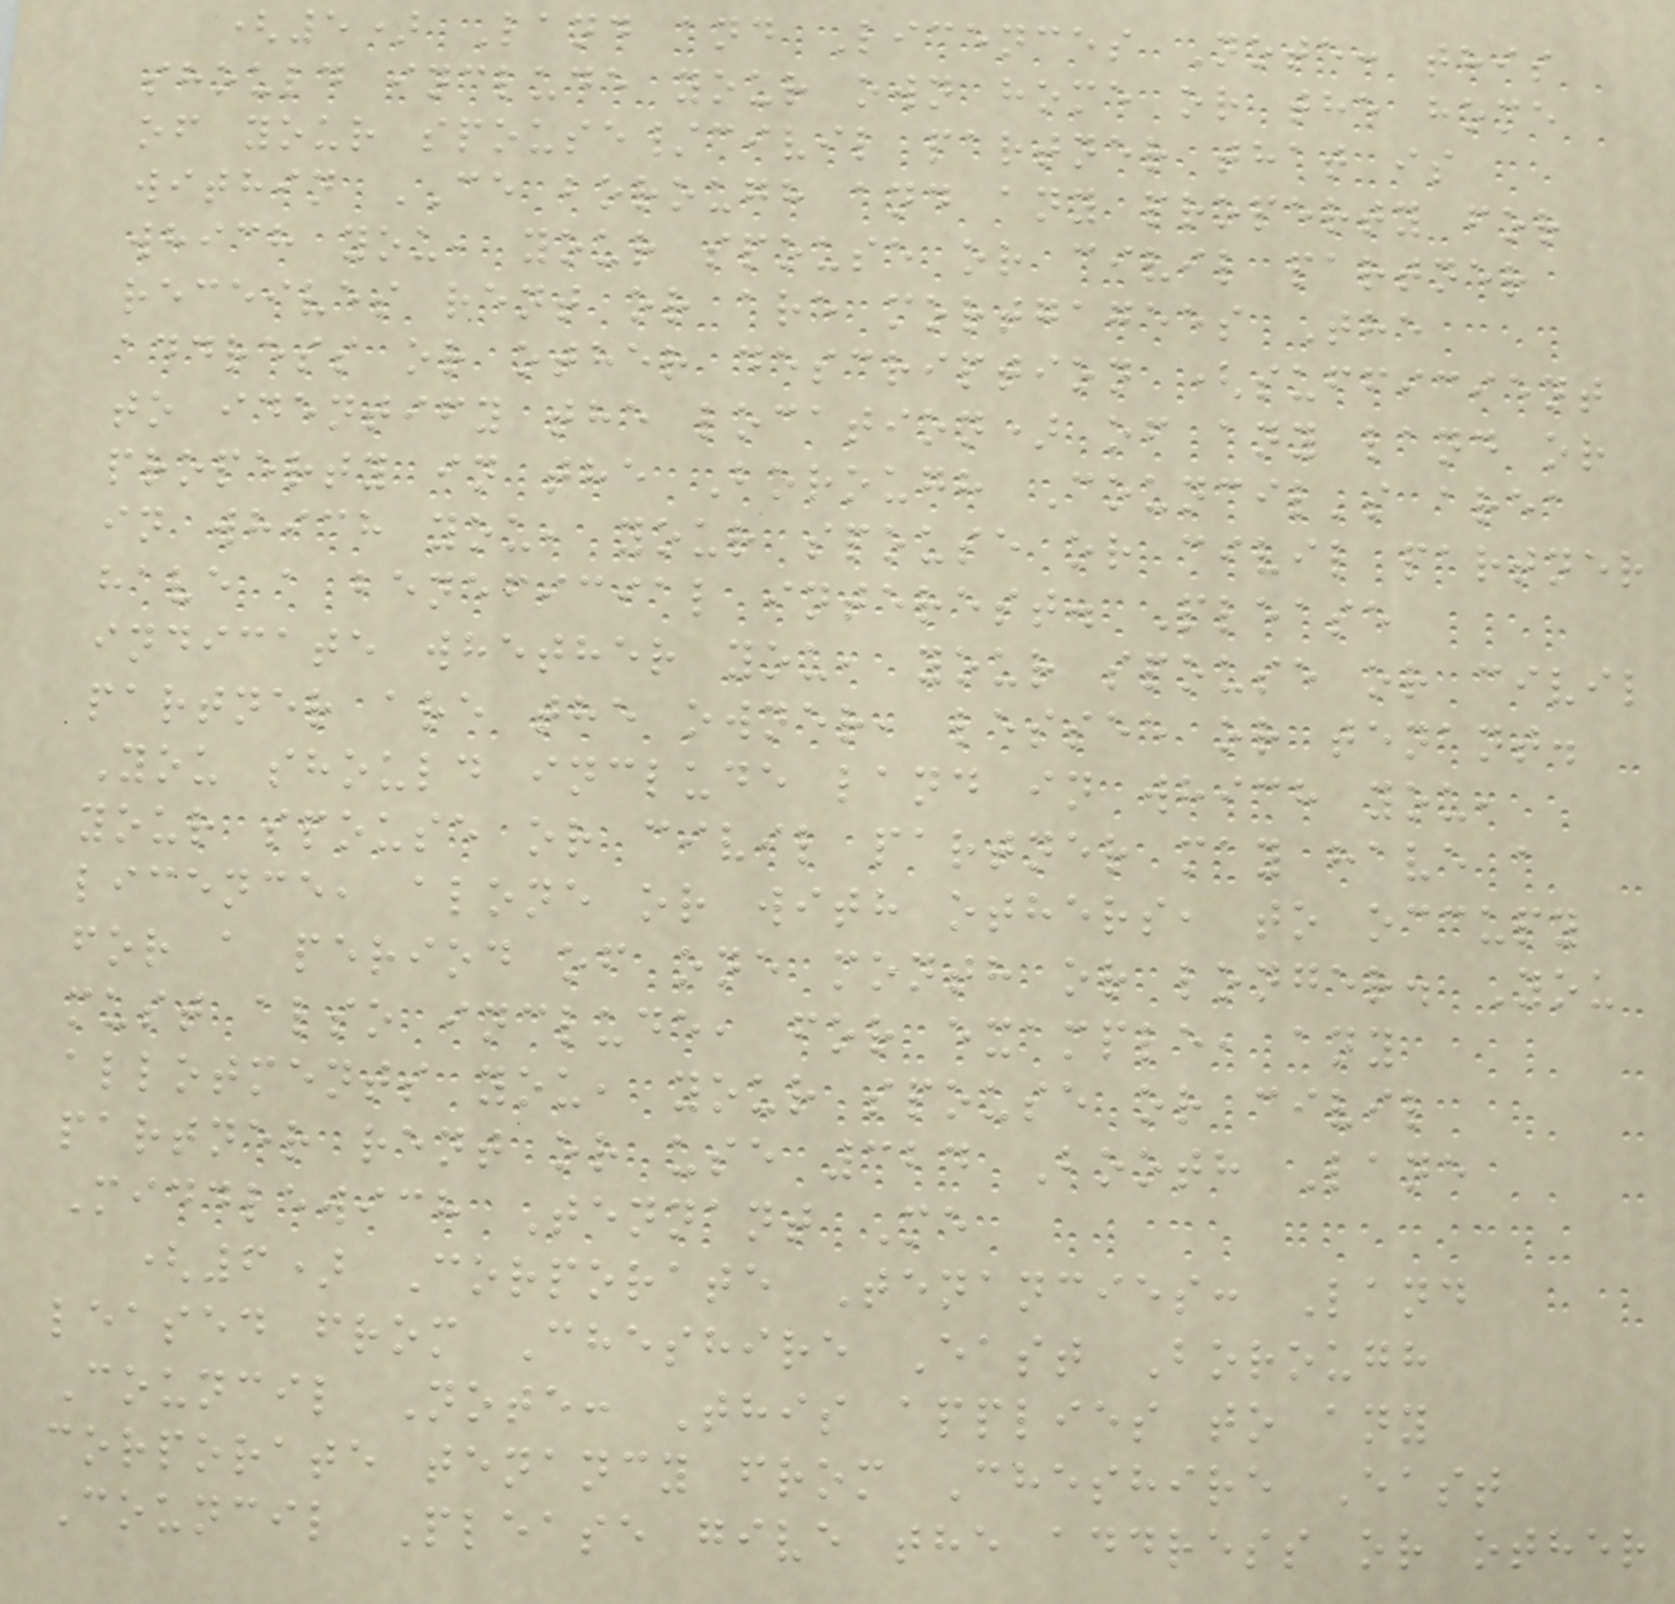(5) Land and Licences Note: this
should include your own home or the home
of your spouse/civil partner that is
within CE borough and any property for
which you, your spouse or civil partner
receives rent or are mortgagees The
address or other description (sufficient
to identify the location) of any land or
property in the Borough Council's area
in which you, your spouse or civil partner
have a beneficial interest. Please
indicate whether you, your spouse or civil
partner are the owner, lessee or tenant.
You should include land in which you,
your spouse or civil partner may have a
licence, alone or with others, to occupy
for a period of one month or longer. You
must also include, for example, any
allotments you, your spouse or civil
partner rent or use 324 Booth Lane
Middlewich Tennant Me
(6) Corporate Tenancies: Land
leased from Cheshire East Borough
Council Note: This applies to any
corporate tenancy from Cheshire East
Council Please give the address or other
